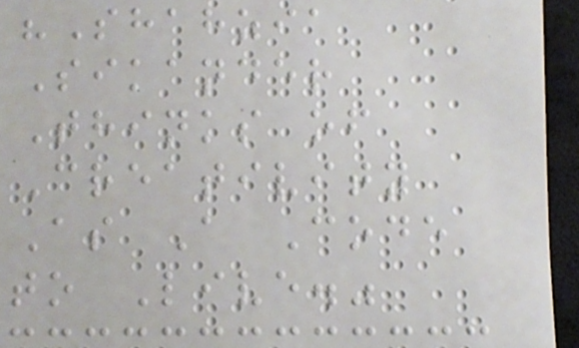"Shahzia
Sikander
Thinks of
Creativity
As A Code
to Live."
